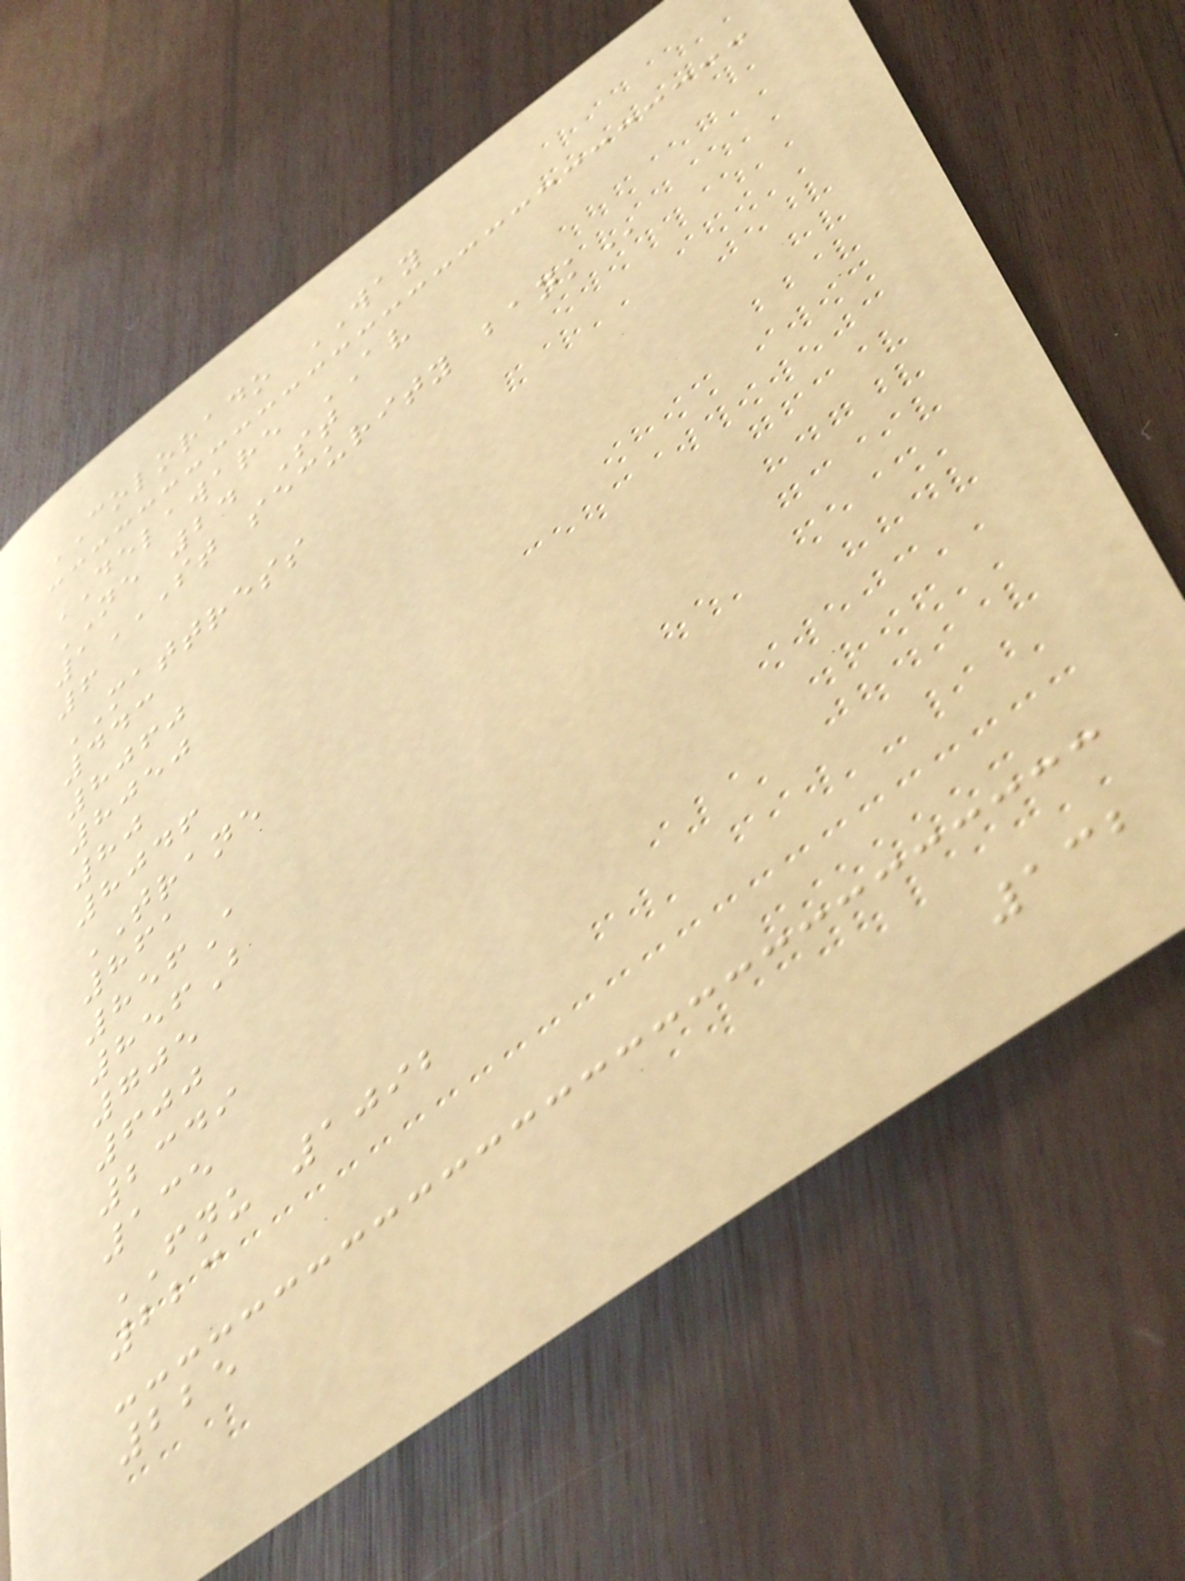COLORADO WAY
DELAWARE AV
NE 24 St
1ST SECURITY BANK
6
MATTRESS
443
8060
8050
80
8046
TRANE
861
856A
856B
705
600
2349
135
FNU 1092
223
225
132
